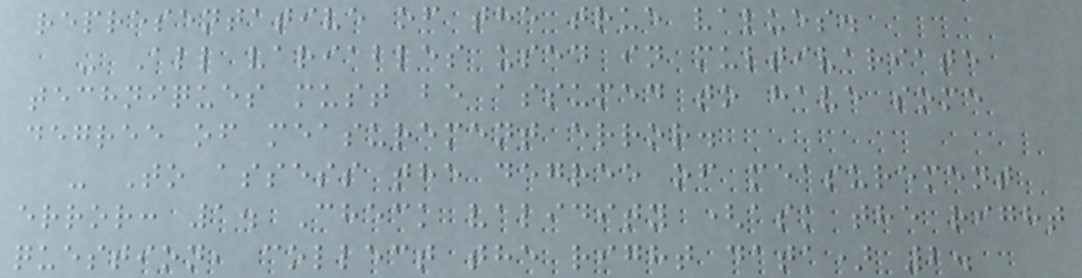representative of the true values.
- All variables used in multivariate
techniques must be assumed to have some
degree of measurement error.
- To assess the degree of measurement
error: 1. Check validity (ask the right
question, collect the right data) 2.
